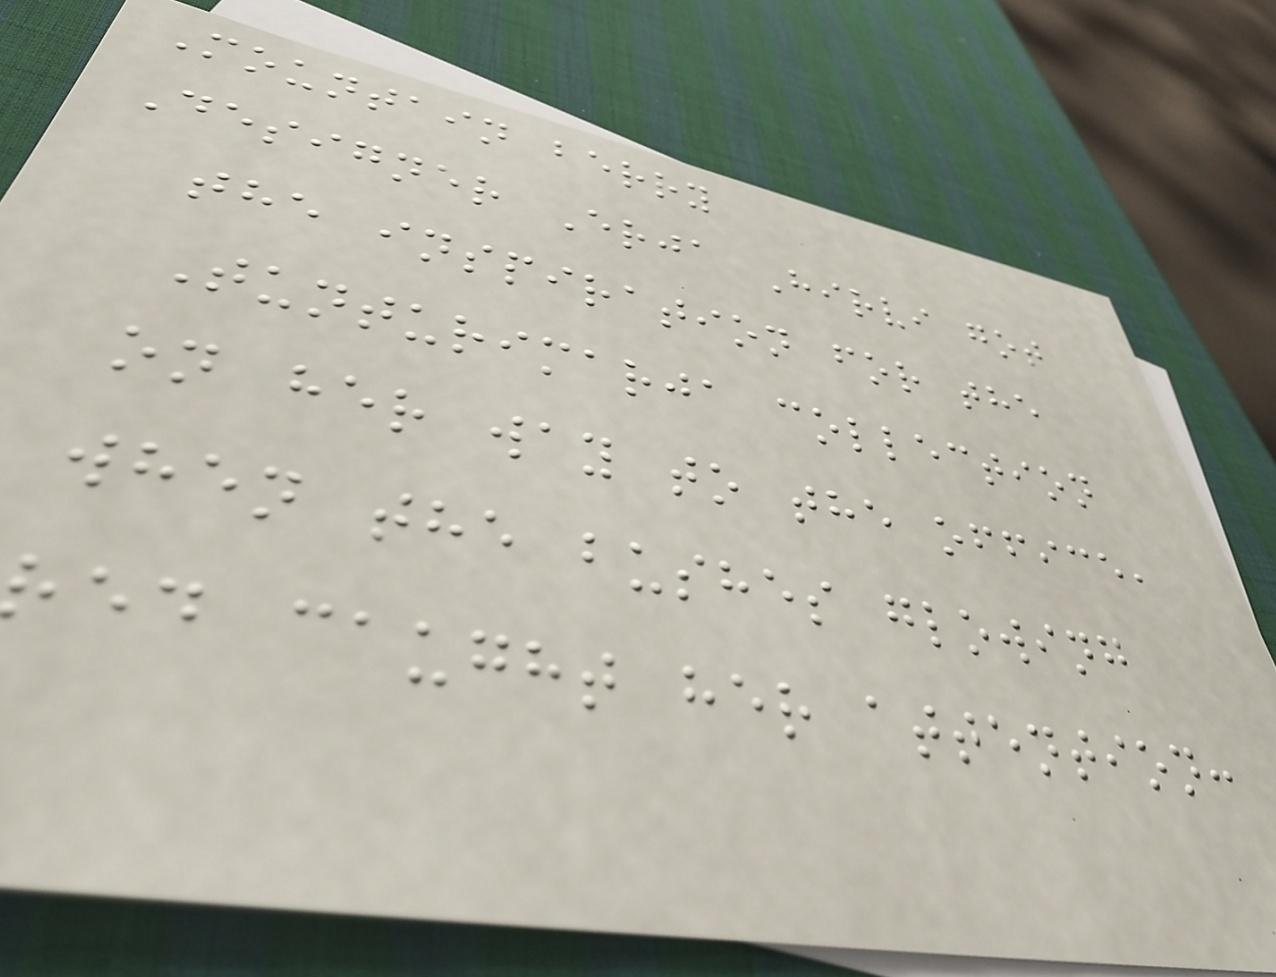Mountain berry
Designer Erja Hirvi got
the inspiration for the
Tunturimarja collection
on her way to the office,
when the bushes glowing
red caught her attention:
